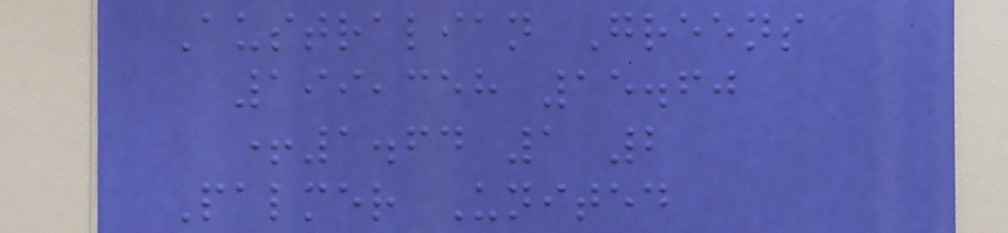Australian Greens
199,358 15.60
+1.64 1 2
Palmer United
